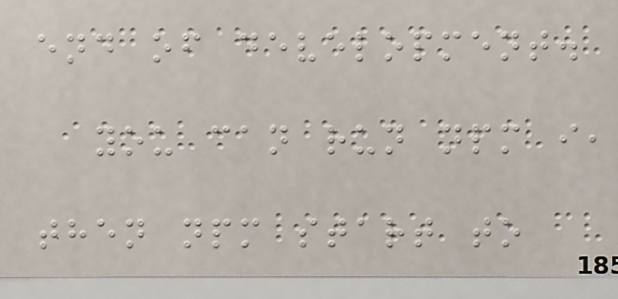end of development.
you can run npm i,
then npm start to
